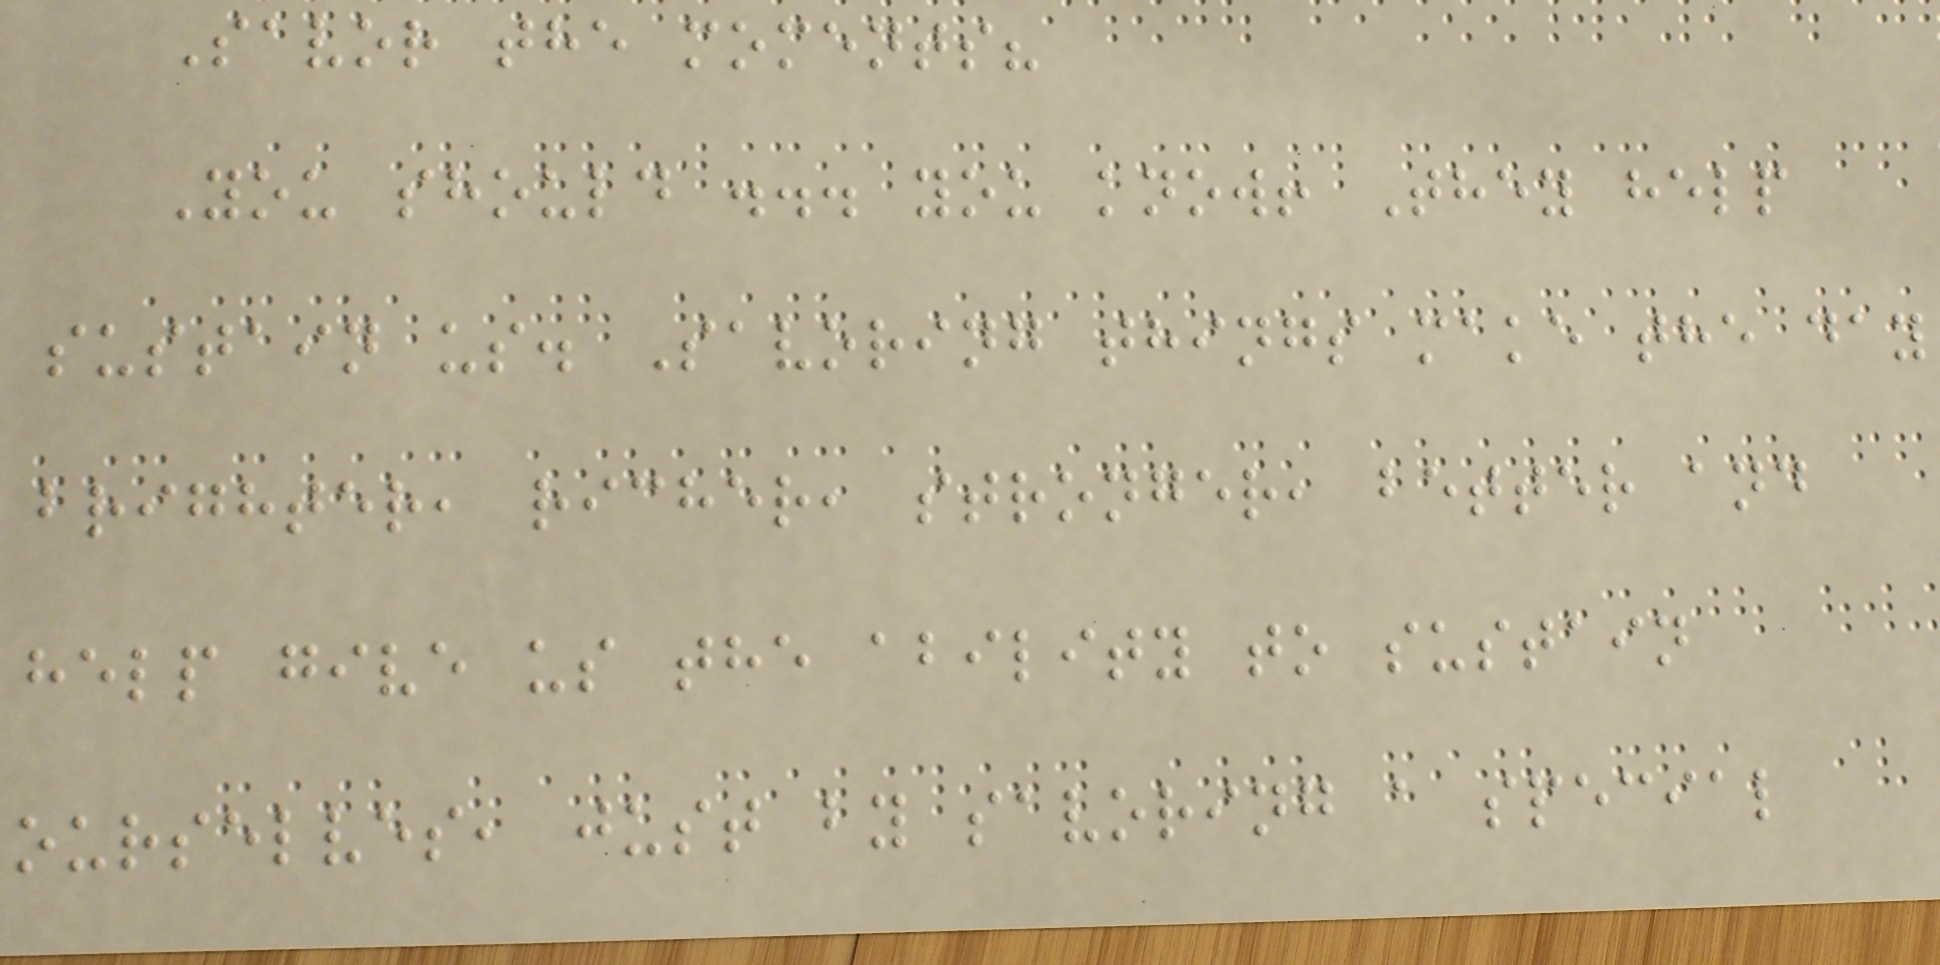Savor the moments?
You should ... you know! They help
sustain us. Savoring things make the day
brighter, richer, stronger, better and
help give us the ability to sustain
ourselves, just by savoring a special
